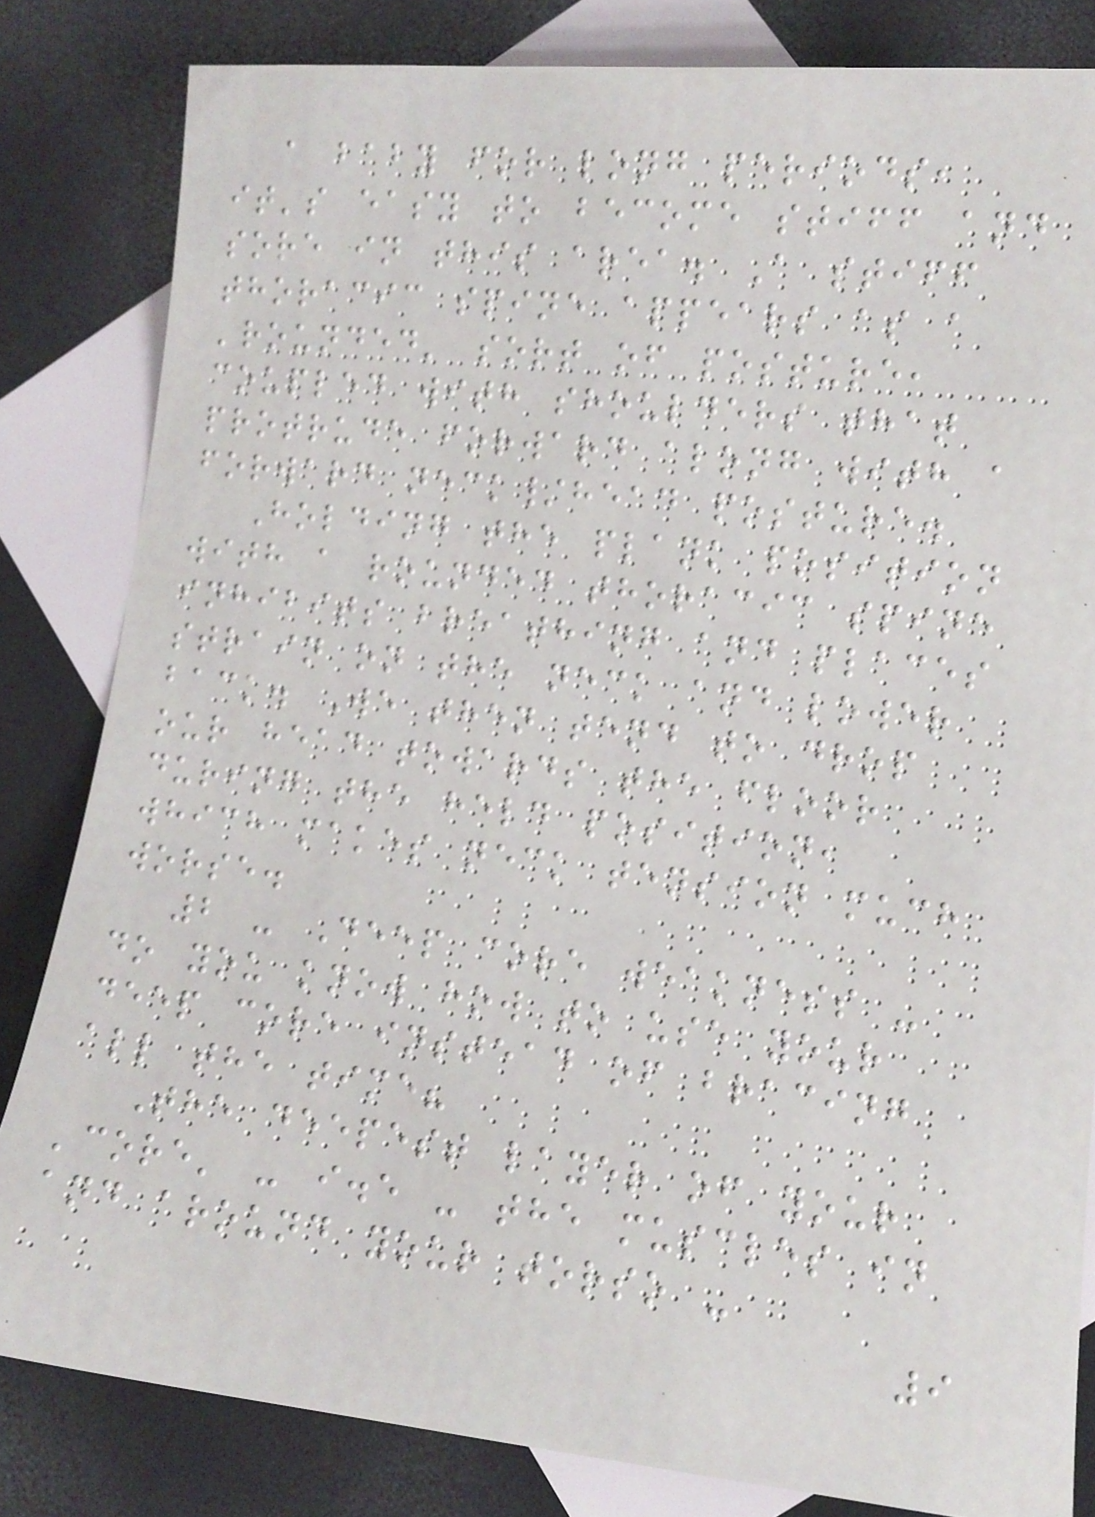a baby for long periods,
it's easy to become stiff and
sore in this area. A stiff
thoracic spine appears as a
'rounded' sort of posture,
coupled with shoulders that
protrude forward along with a
forward neck/head posture.
Holding the plank position
with a rounded thoracic spine
inhibits breathing and places
strain on the neck and lower
back. We then tend to drop
our head towards the floor
during the held position,
which makes neck tension much
worse.
2 - Deep core weakness -
do you know how to use your
deep core instead of bracing
all the time?
The deepest layer of your
'core' - i.e - the muscles in
and around your torso -
9
